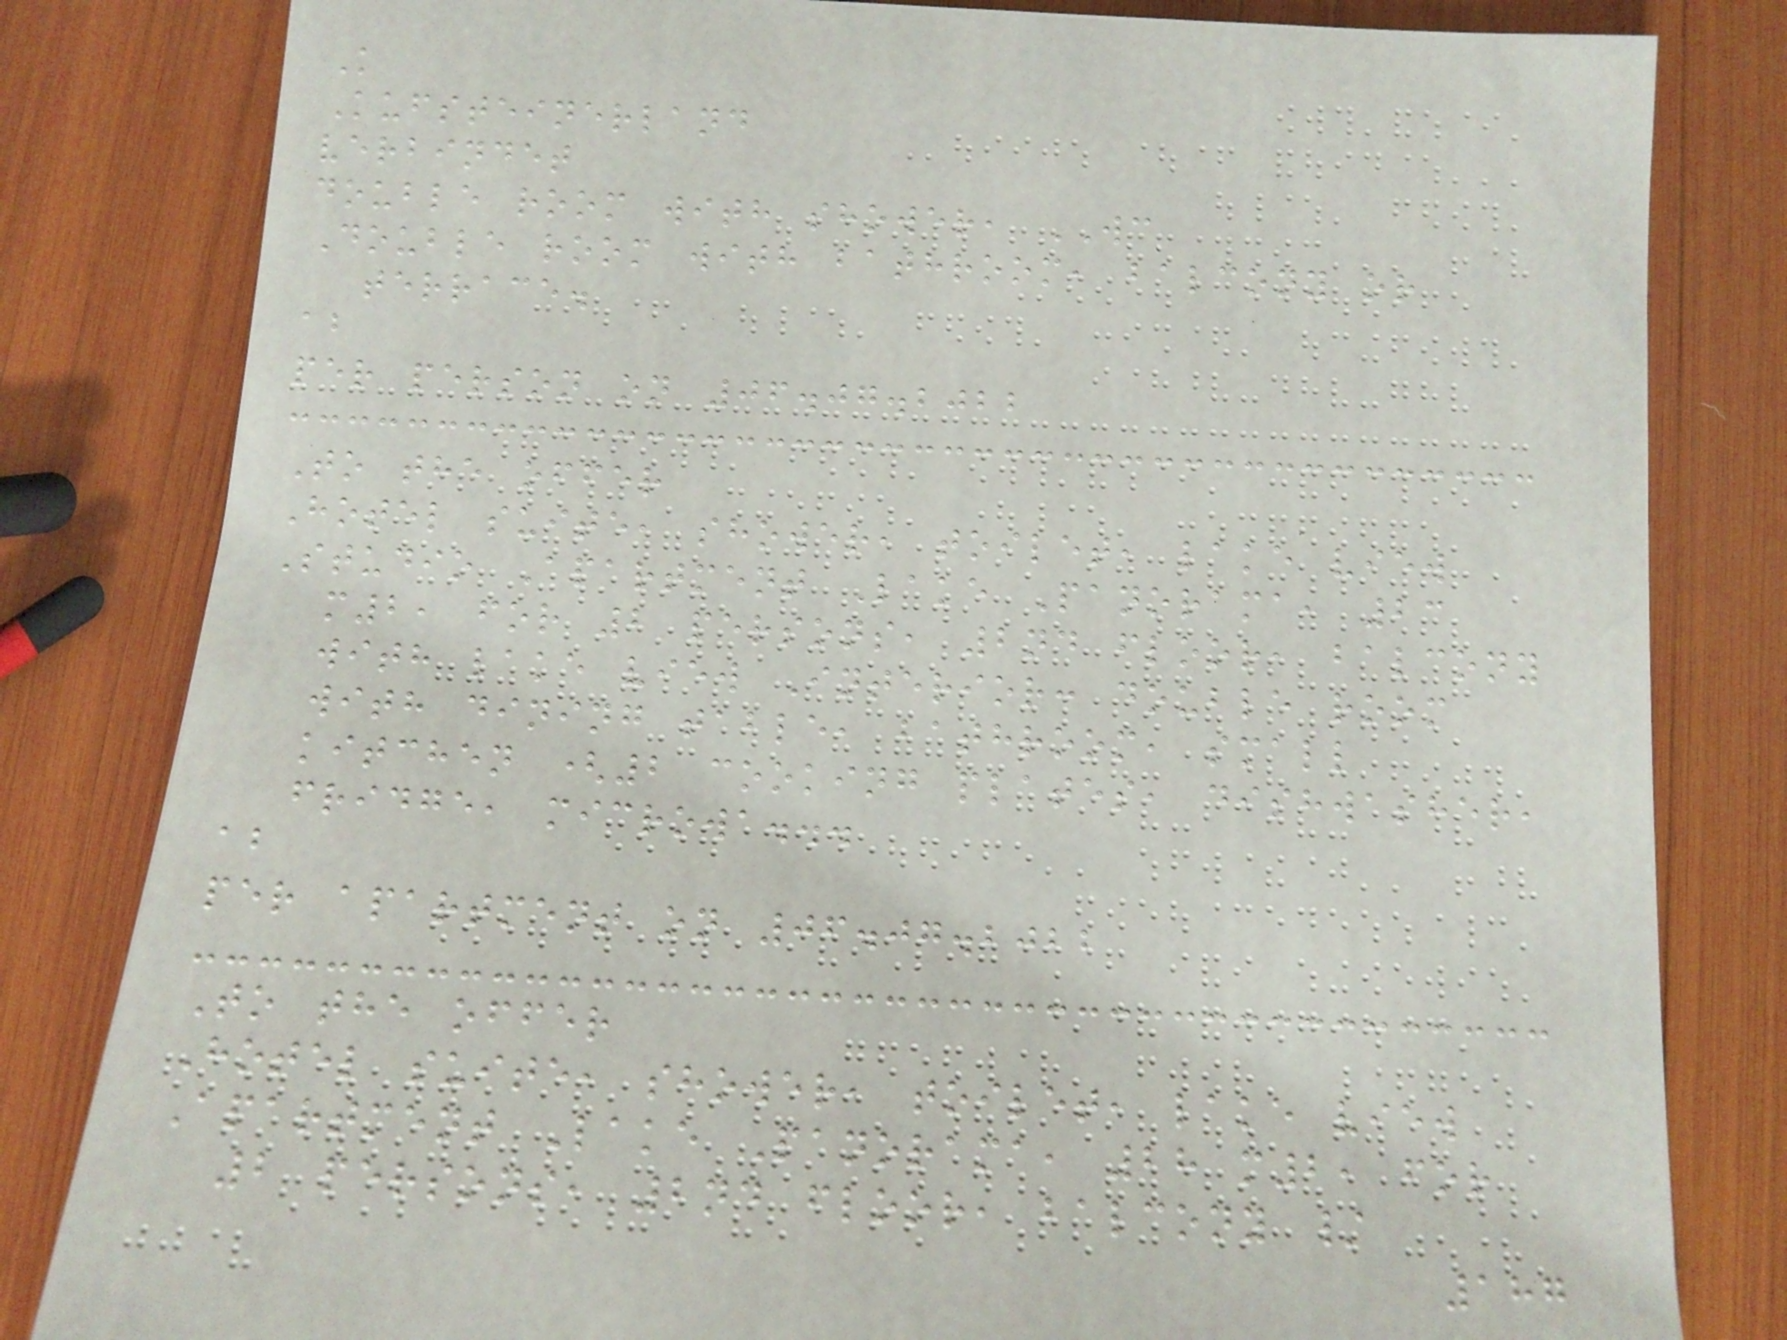K
Kufsteinerland
verbindet
double room with shower, WC
Double room with bathroom, balcony or
terrace.
ab
per person on 06.07.2022
To the offer
Hotel suite, shower, toilet, lake view
Studio Apartment Lake Panorama, 23
m2, for 2 persons, 2nd floor, balcony
with lake view Interior: double room
with dining table, bathroom, small
kitchen (2 cooking plates, dishwasher,
fridge, microwa...
ab
per apartment on 06.07.2022
To the offer
Hotel suite, shower, toilet, lake view
Apartment Lake Panorama, 28 m2, for
2 persons, 2nd floor, balcony /
187
